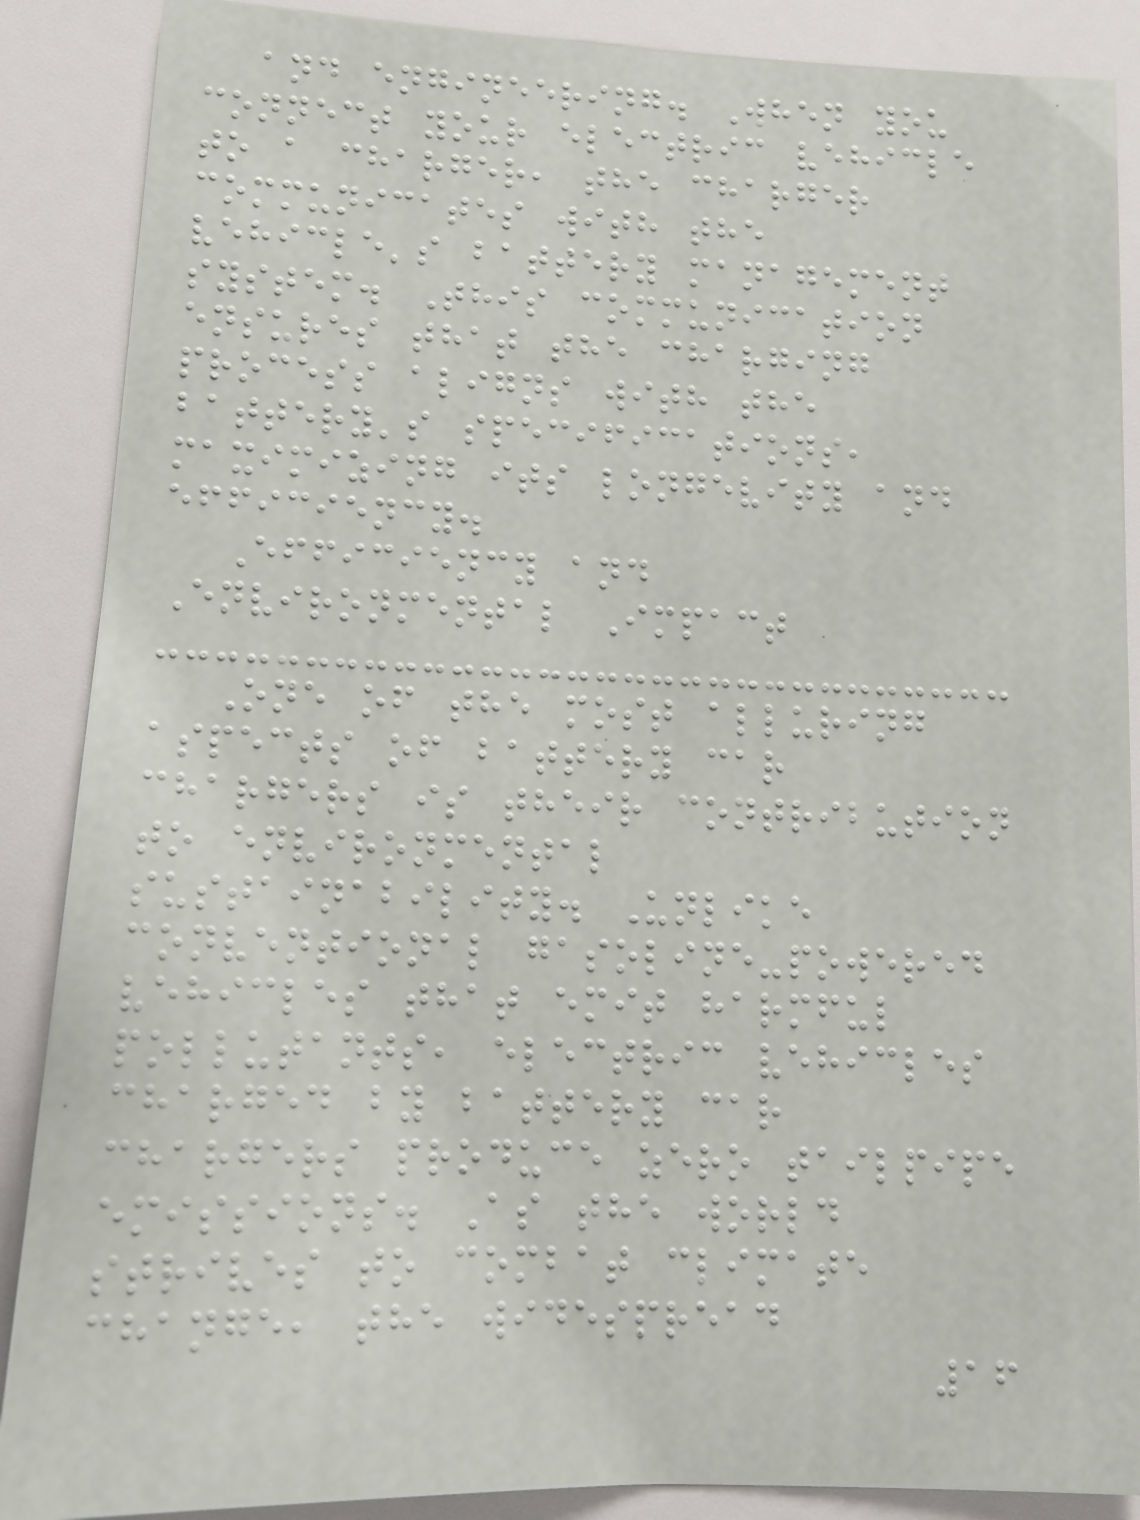and engineering. When you
connect your electric vehicle
to a charger, the charger
communicates with the
vehicle's battery management
system. This communication
ensures that the charging
process aligns with the
battery's specifications,
maximizing its longevity and
efficiency.
Efficiency and
Environmental Impact
One of the most alluring
aspects of battery car
chargers is their contribution
to environmental
sustainability. Unlike
conventional gasoline-powered
vehicles that emit harmful
pollutants, electric vehicles
charged by battery car
chargers produce zero tailpipe
emissions. As the world
strives to combat climate
change, the widespread
16
